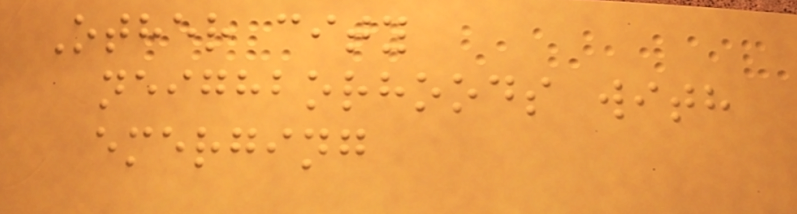Other city
neighborhoods with
emerging
